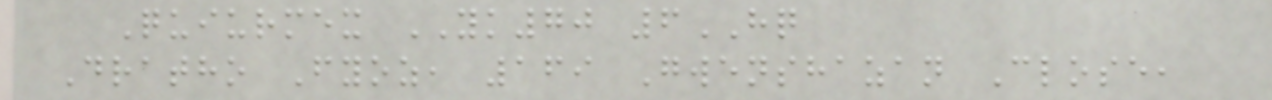Quiurmex YK70 6HQ
Dratho Fyoz, 169 Gwenshazan Close,
